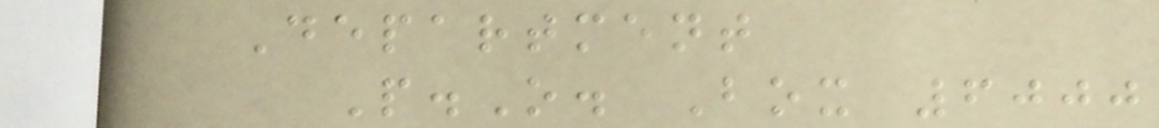Department
P.O. Box 6000
